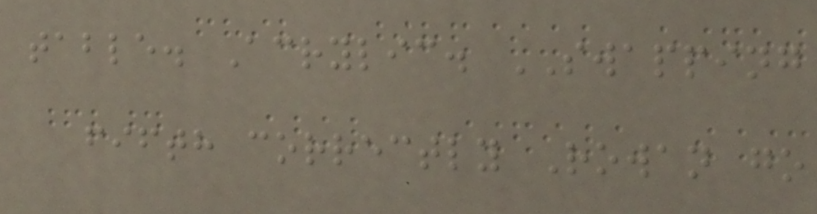table. Acrylic. SWAPPING
fifth correctly Rowan go
